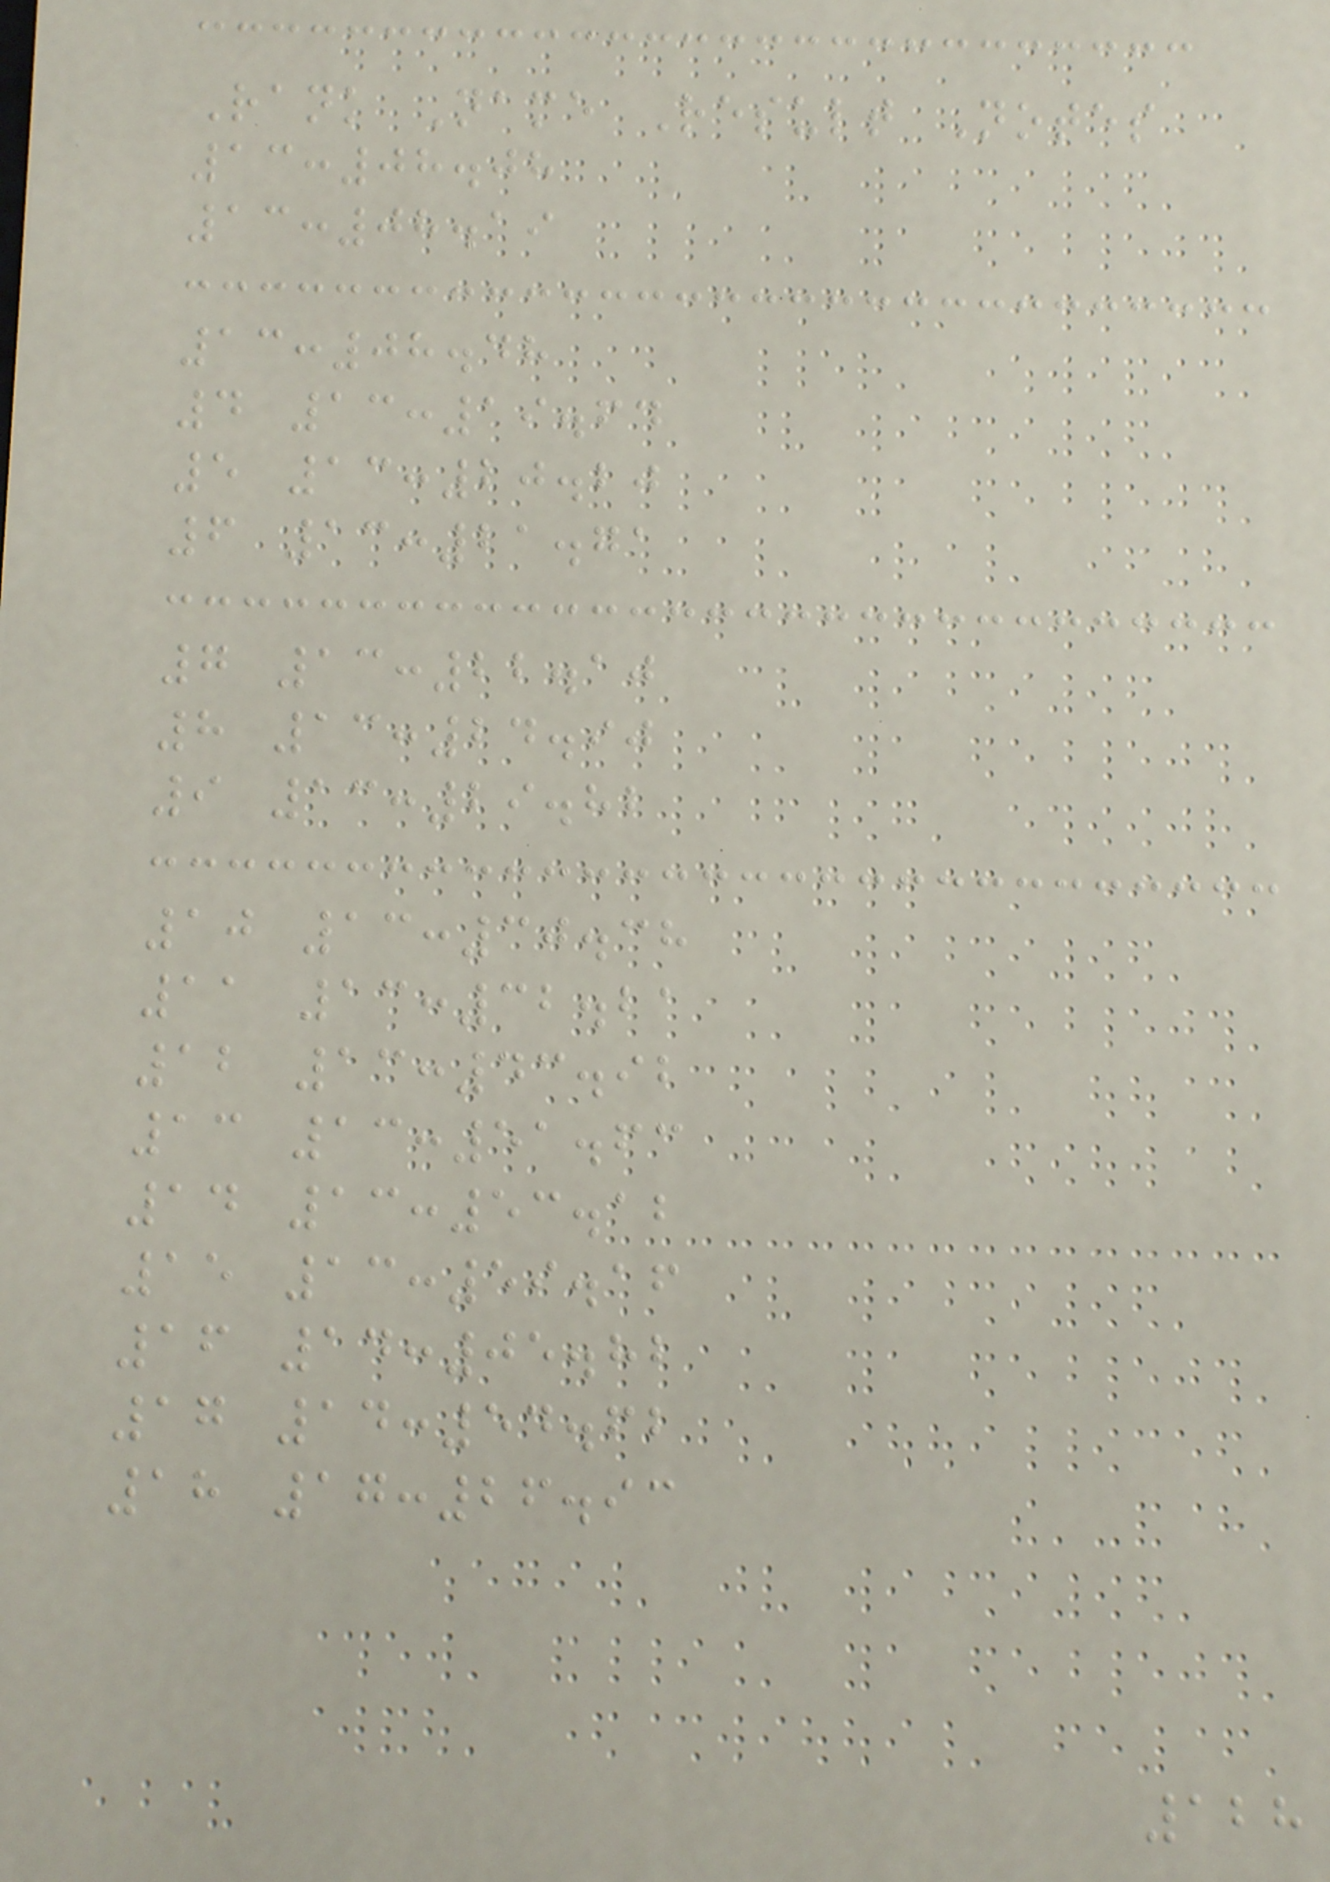Rank Name Result Notes
13:08.08
13:08.19
13:08.48
4 13:19.64
5 13:20.20
6 13:21.71
7 13:22.10
8 13:24.90
9 13:29.82
10 13:30.38
11 13:32.21
12 13:43.92
13 13:51.63
14 13:53.12
15 13:59.16
16 14:05.82
17 14:54.62
18 17:26.93
128
